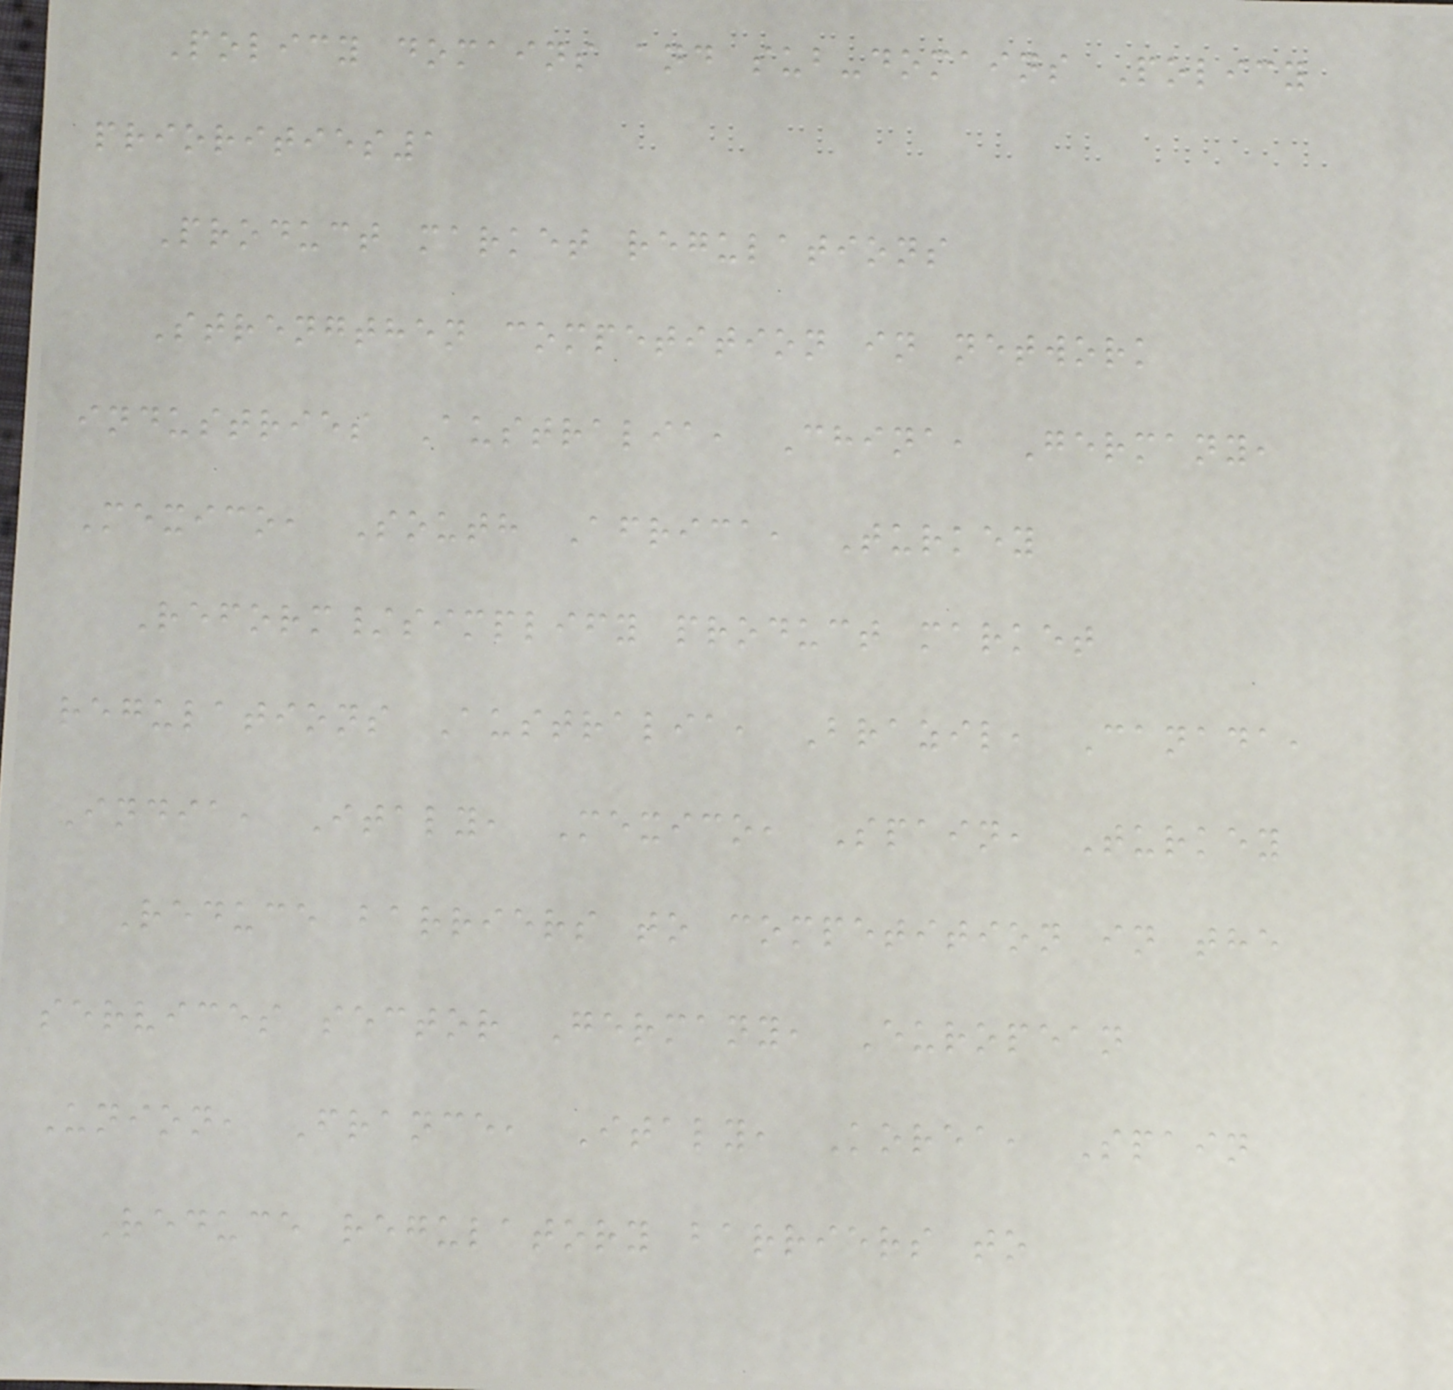Policy domains and sub-domains Policy
priorities1
Product market regulations
Strengthen competition in network
industries Australia, China, Germany,
Mexico, South Africa, Turkey
Reform/simplify product market
regulations Australia, Brazil, Canada,
India, Italy, Mexico, Spain, Turkey
Reduce barriers to competition in the
services sector Germany, European
Union, France, Italy, Korea, Spain
Reduce regulatory barriers to
